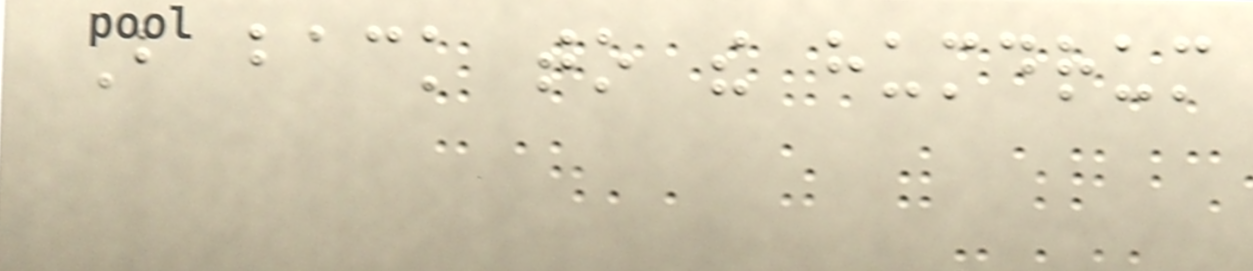But back to the humdrum
